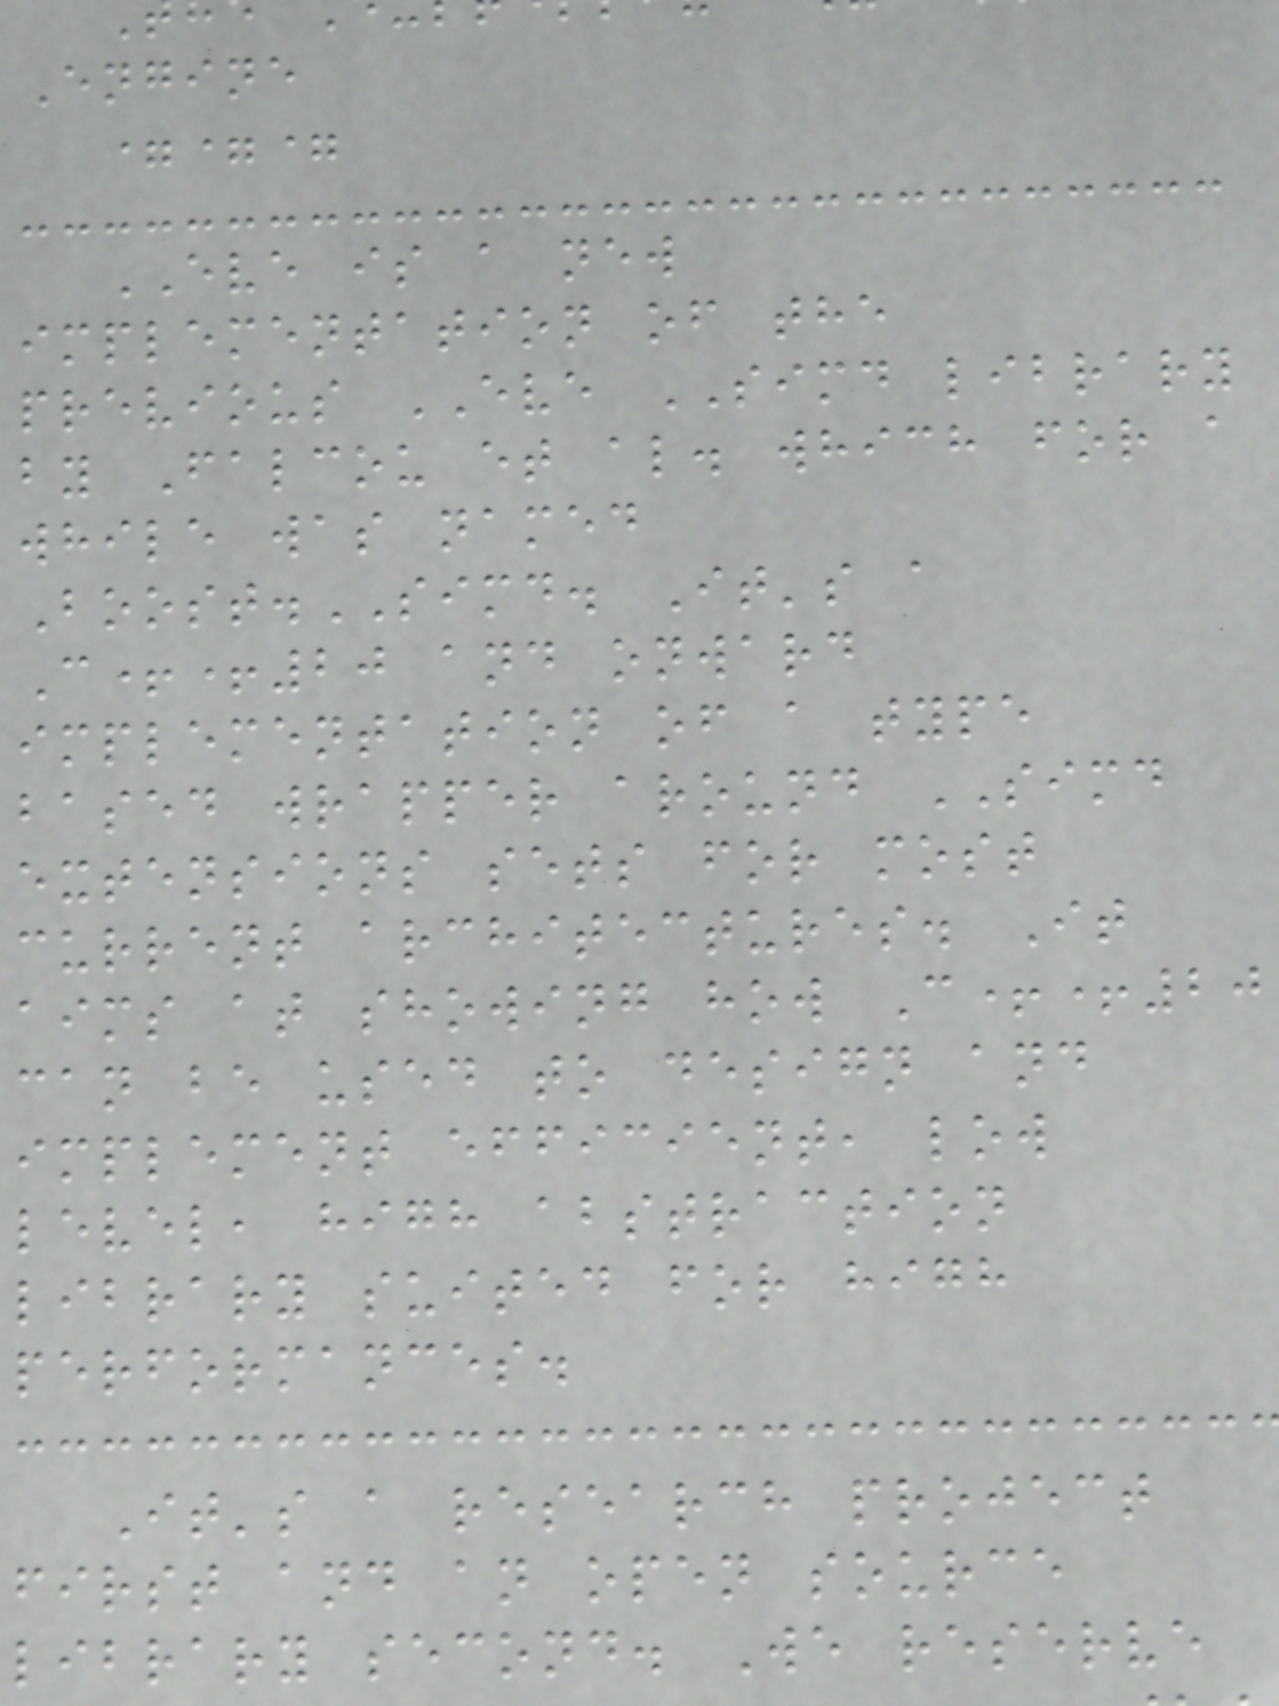Engine
===
EVE is a new
implementation of the
previous EVE SIMD library
by Falcou et al. which for a
while was named
Boost.SIMD. It's a
C++20 and onward
implementation of a type
based wrapper around SIMD
extensions sets for most
current architectures. It
aims at showing how C++20
can be used to design and
implement efficient, low
level, high abstraction
library suited for high
performances.
It's a research project
first and an open source
library second. We reserve
